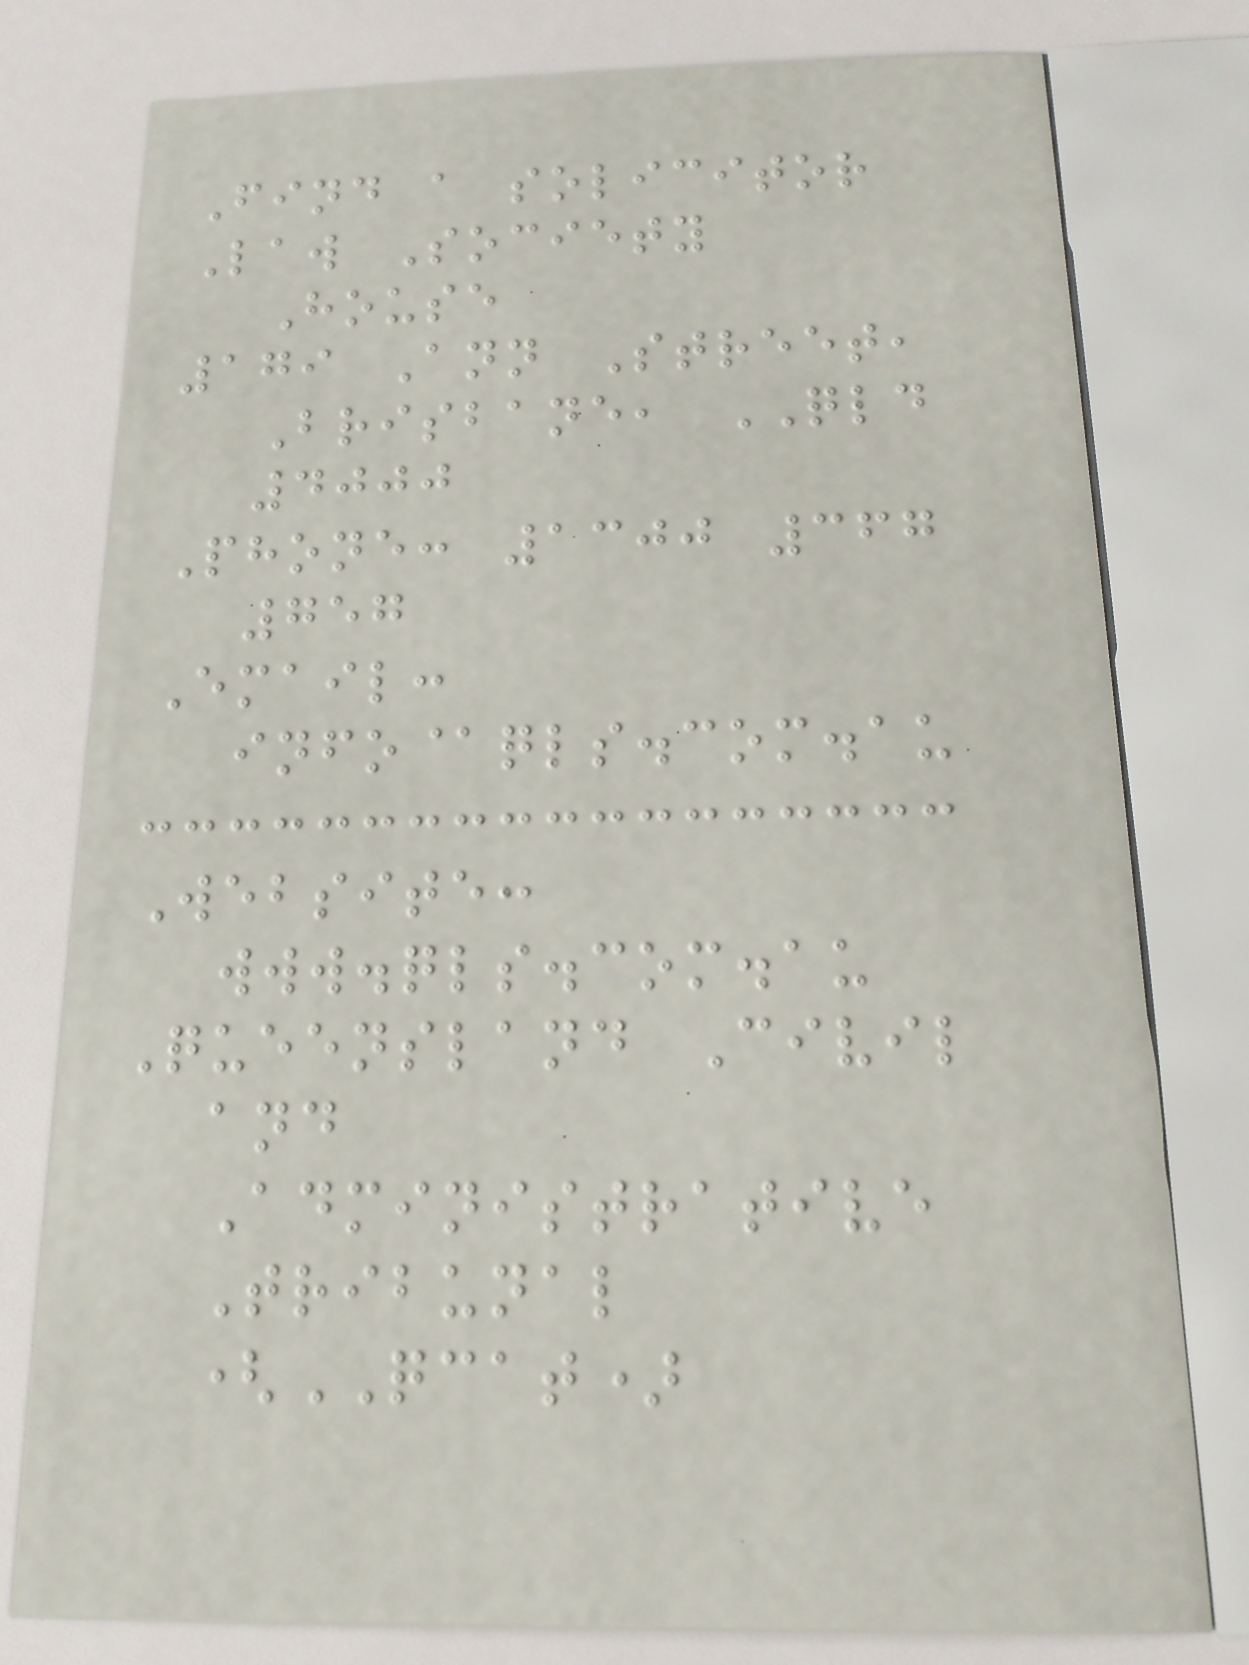Find a solicitor
Law Society
House
179 Ann Street,
Brisbane, QLD
4000
Phone: 1300 367
757
Email:
info@qls.com.au
Website:
www.qls.com.au
Queensland Civil
and
Administrative
Tribunal
(QCAT)
